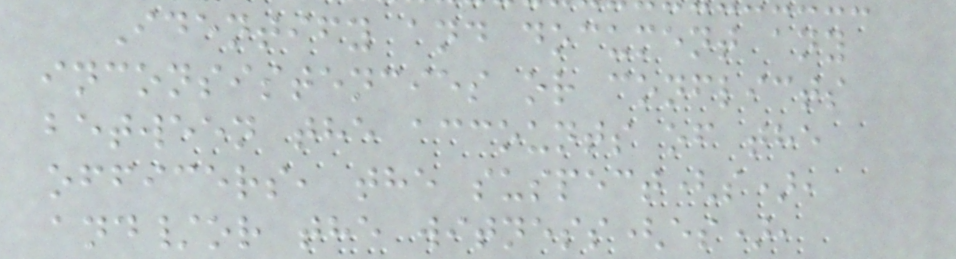Identify and document any
inconsistencies or conflicts
between the accounts of the
officers, the suspect(s),
and/or the witness(es),
